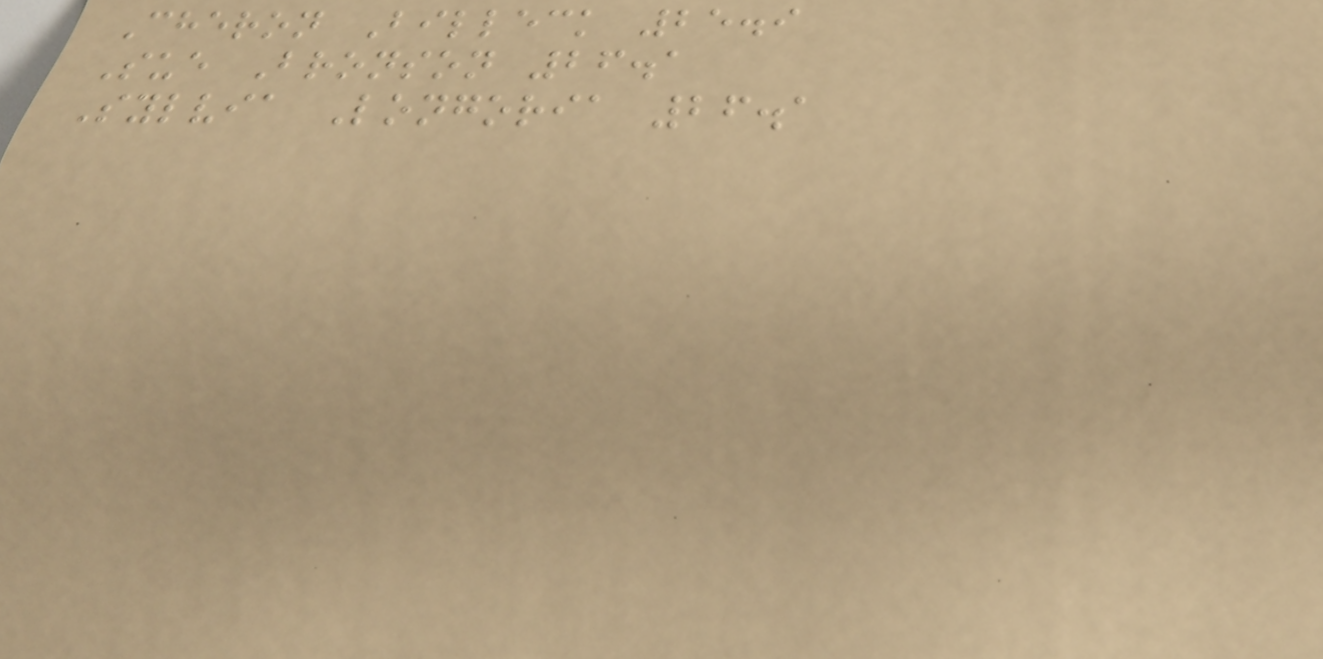Cheron Billeck 25.9
Sue Bronson 26.1
Sylvia Longoria 26.1
